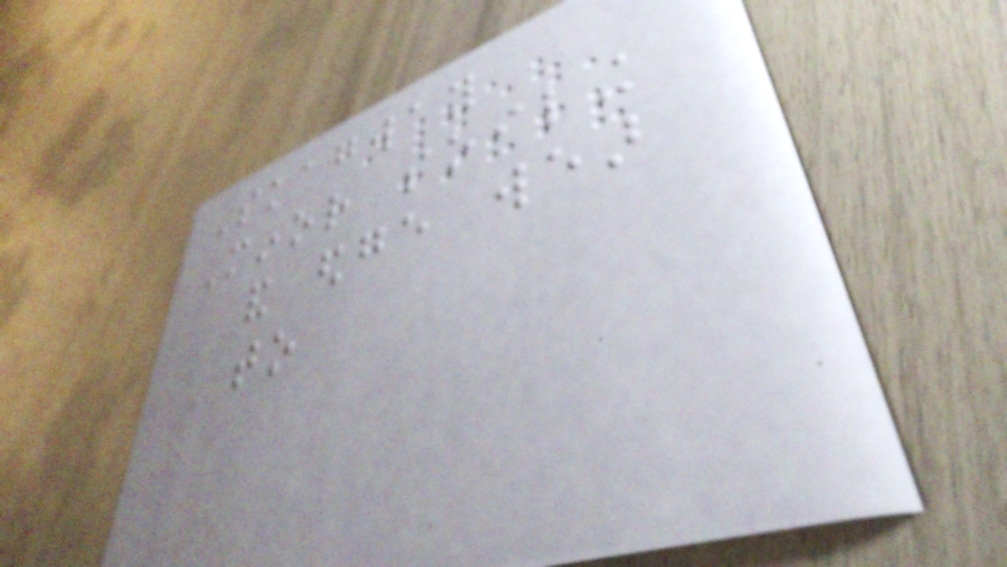Skagway
Minor soiling
and edge wear
to
